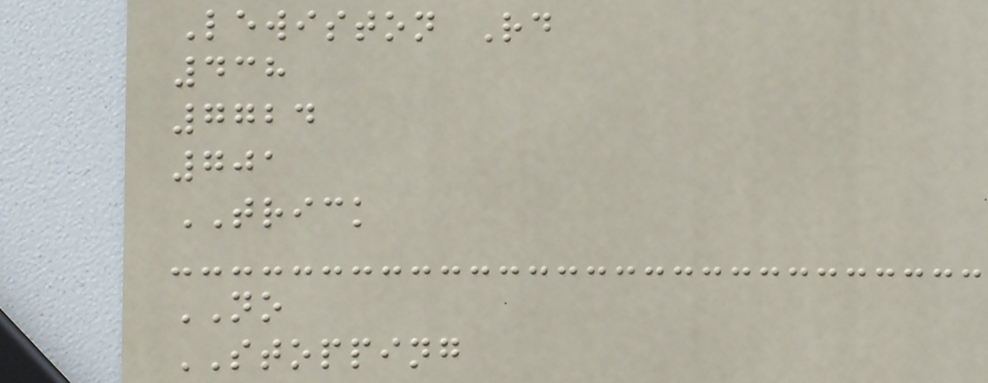Lewiston Rd
438
7724
701
TRICK
NO
STOPPING
